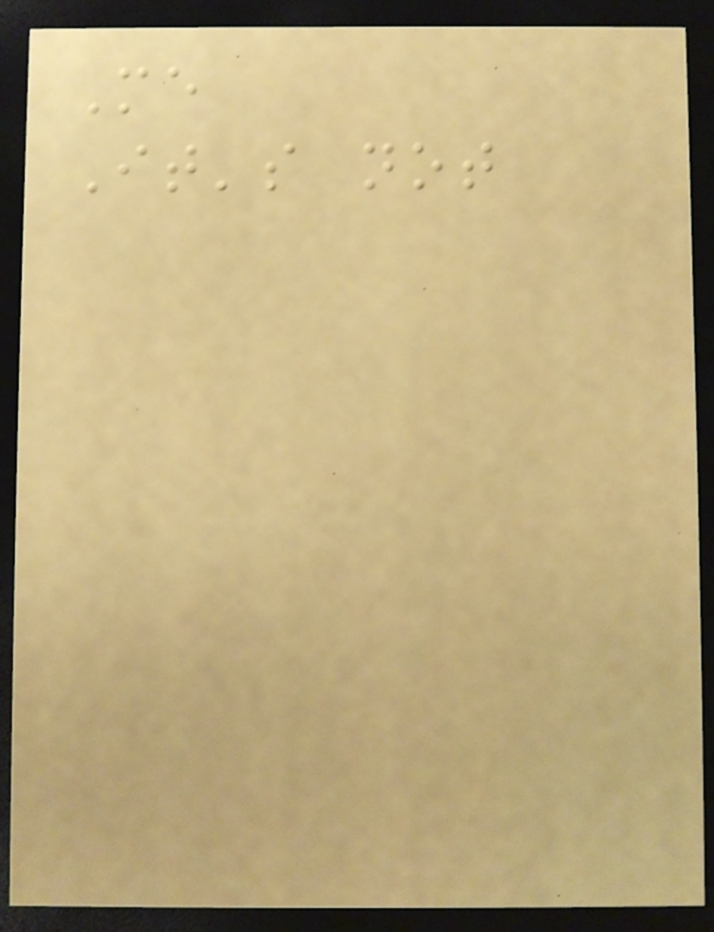Me
It's not
